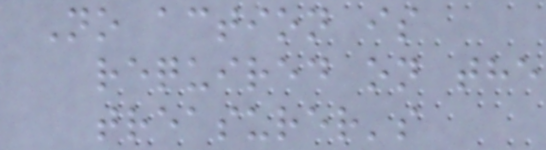No action is
required on the
treasurer's
